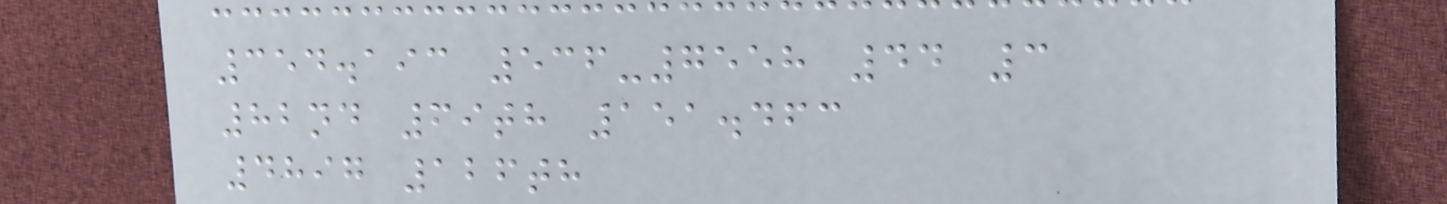354.193 536-7558 44 3
82nd 69th 151.463
4897 126th
